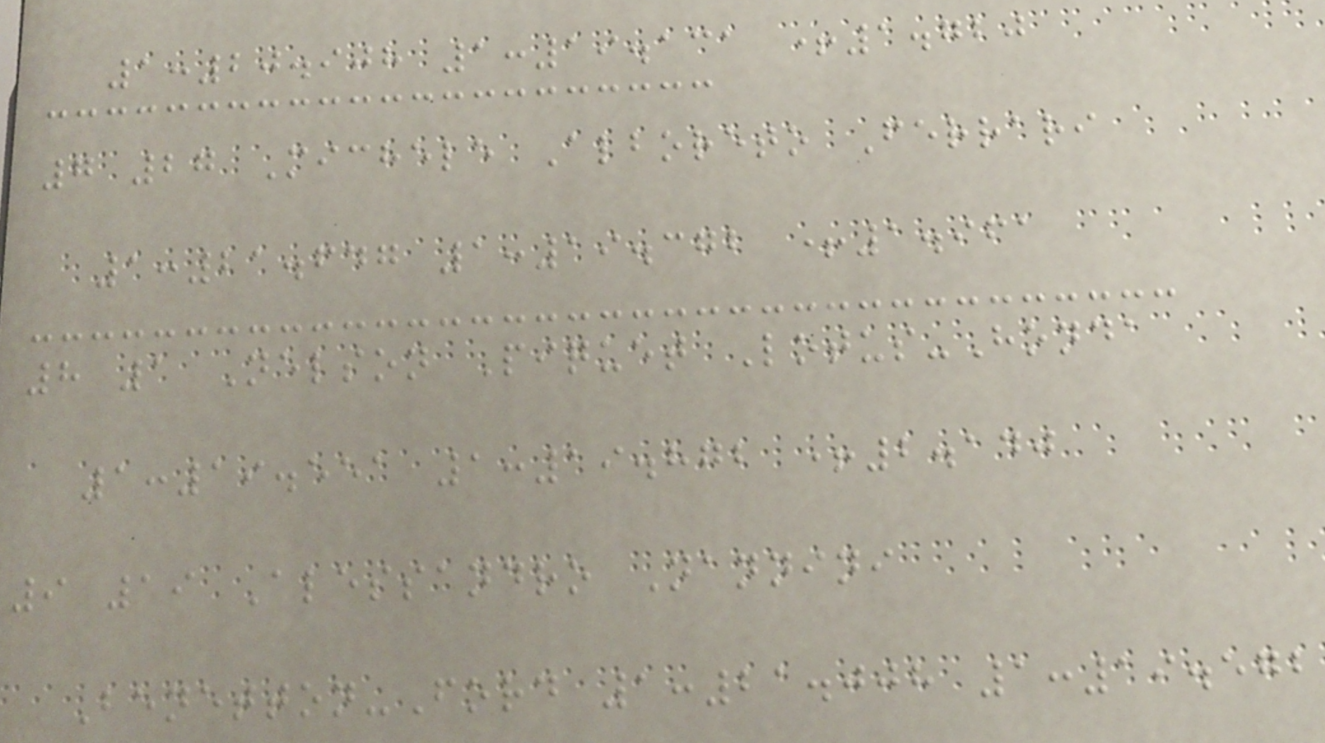1:20.908 1:19.131 +1.720
7 27 Michele Alboreto Ferrari
1:21.647 1:19.372 +1.961
8 1 Nelson Piquet Lotus-Honda
1:19.551 1:19.872 +2.140
9 19 Alessandro Nannini
Benetton-Ford 1:21.008 1:19.572
